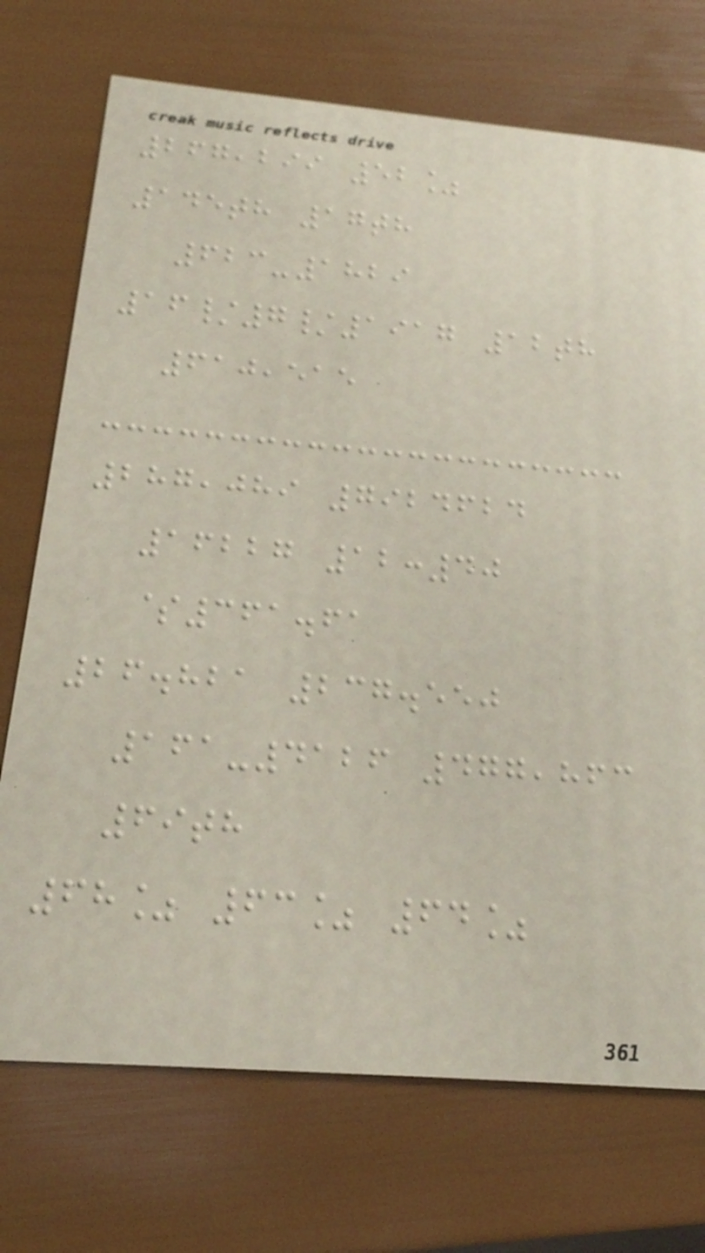267,299 52%
145th 17th
623-1829
16/7/1917 12th
610,515
287,089 7924624
16227 12:40
$361.61
26.821 237.550
161-4126 477,863
69th
68% 63% 64%
